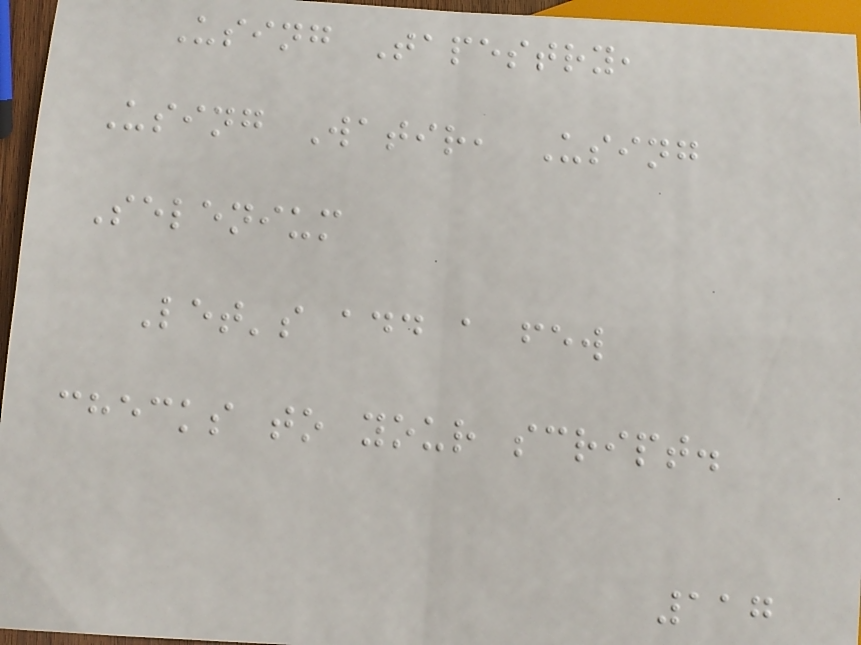Using Tapestry,
Using Watir, Using
Selenium
Let's add a few
checks to your script.
117
